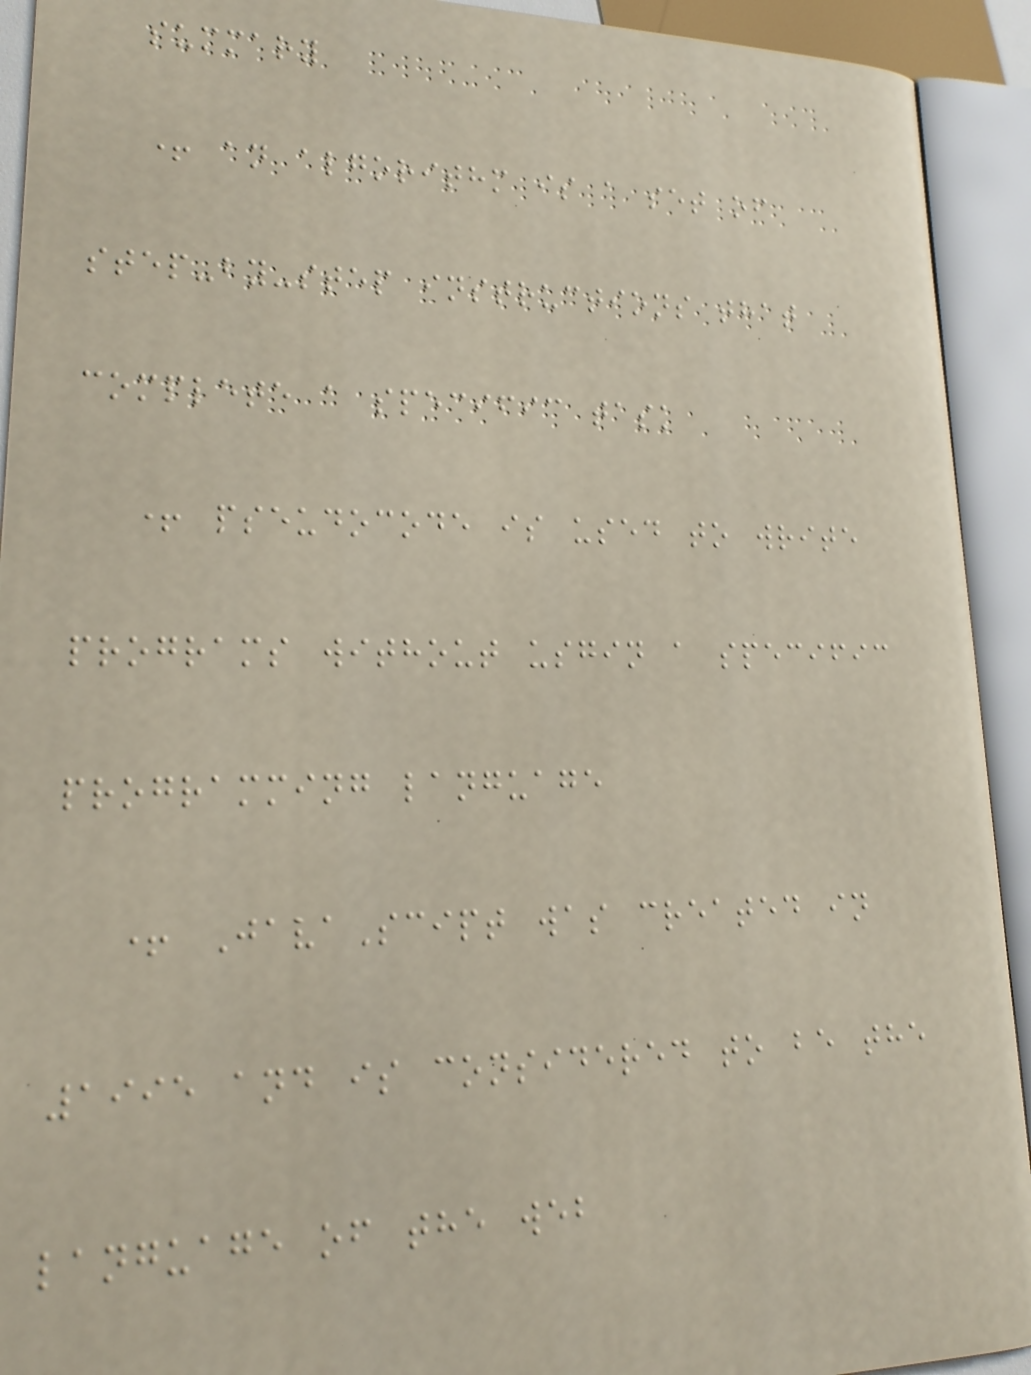summary
+ an algorithm is a set of
step-by-step instructions that
complete a specific task
+ pseudocode is used to write
programs without usgin a specific
programming language
+ JavaScipt was created in
1995 and is considered to be the
language of the web
